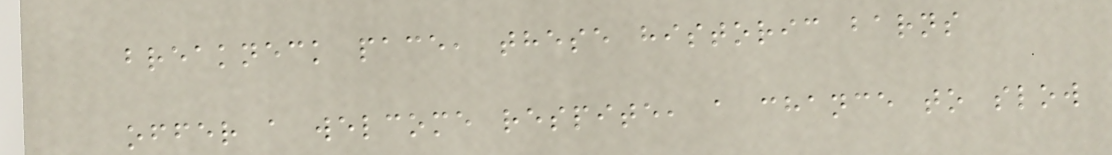breakneck pace, these historic barns
offer a welcome respite, a chance to slow
